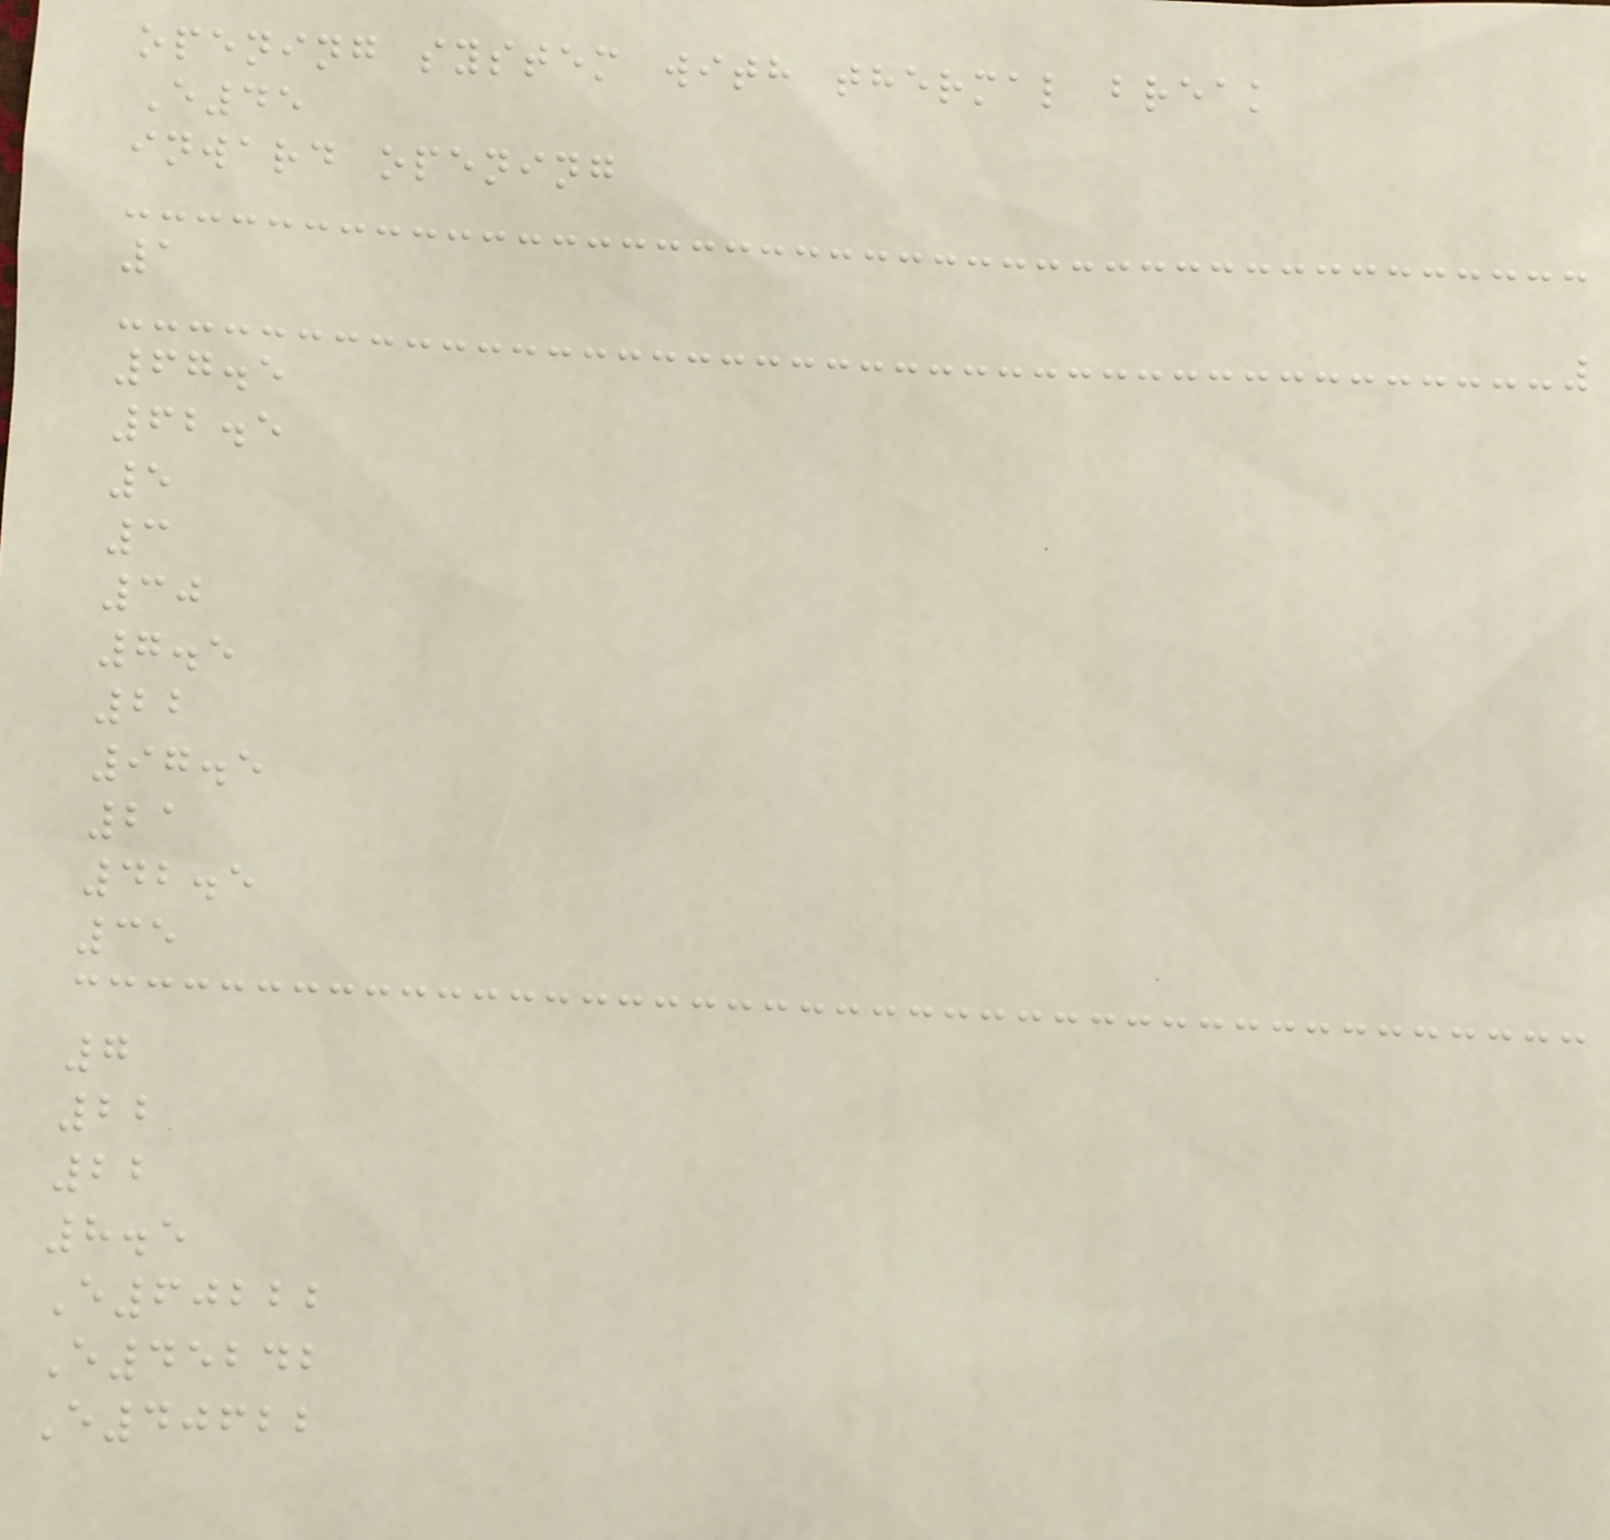opening system with thermal break
E45
inward opening
1
67.5
62.5
5
3
30
7.5
22
97.5
21
42.5
35
7
22
22
8.5
E60222
E45242
E40622
